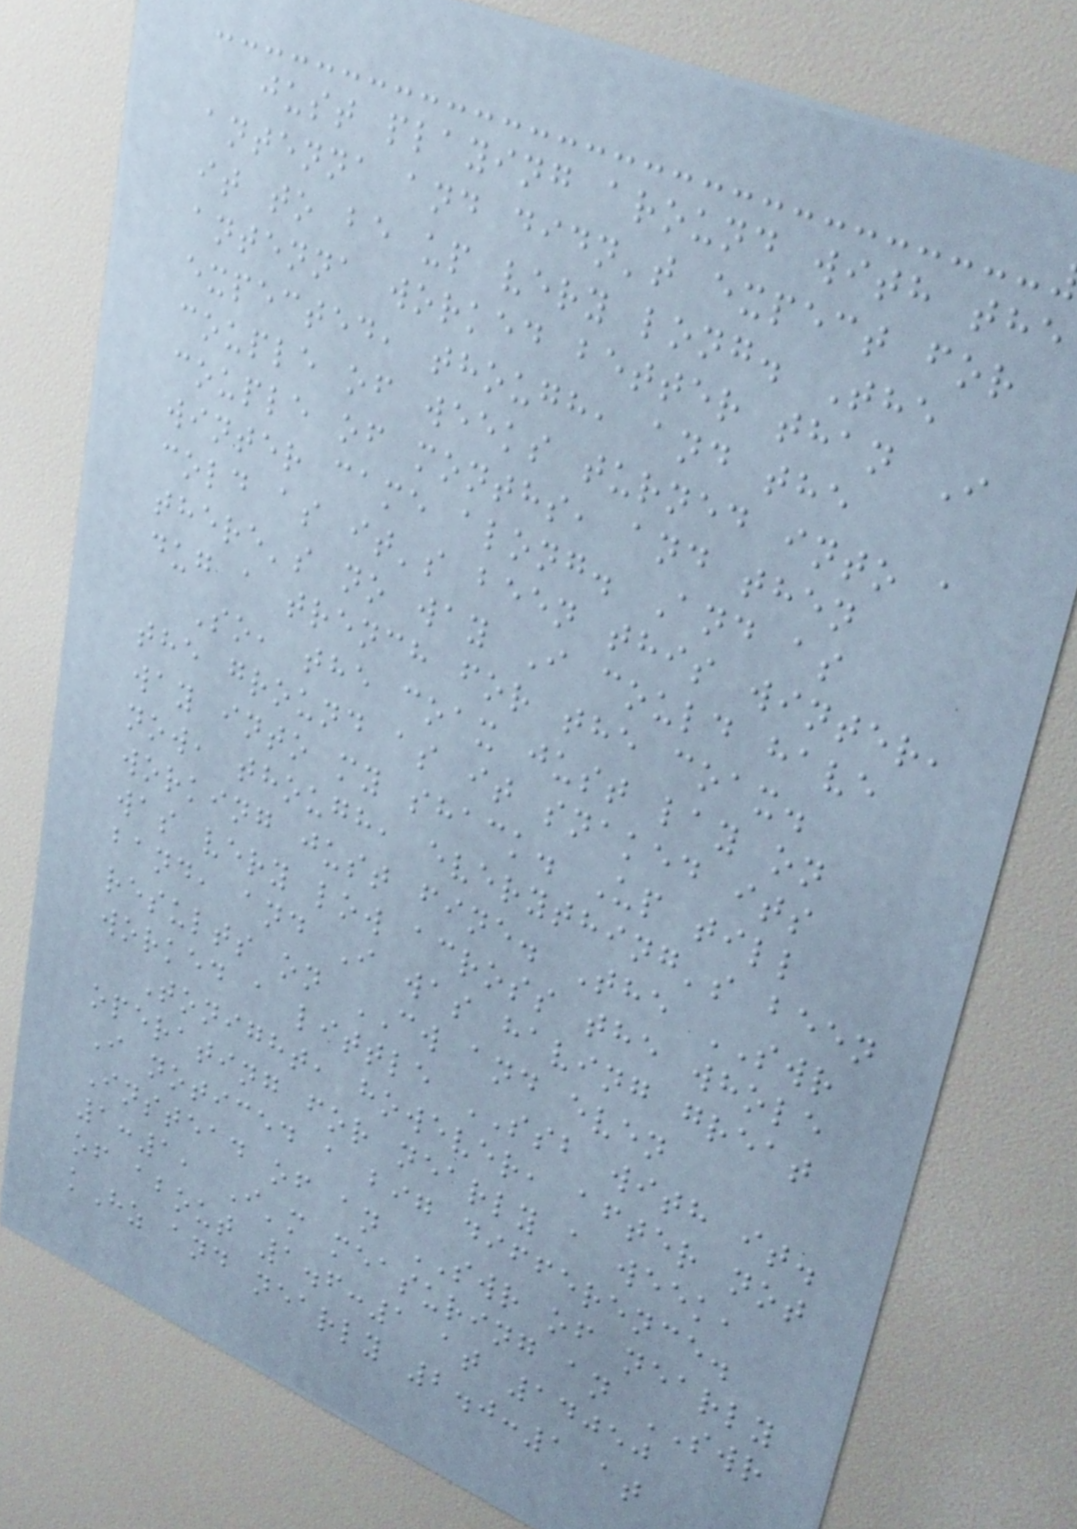just playing around with the
antenna and didn't expect for
it to be up very long. The
antenna worked better than I
expected, though, and the
couple of weeks turned into a
couple of months, and then
winter came along. And as
cold as it's been this winter,
there's no way I could have
dug a trench for the coax.
So, the coax just lay on
the ground as it snaked its
way into my shack. Up till
now, though, everything's been
working just fine. The SWR
was very low across the whole
band, and I was having great
results on CW and even
worked a little SSB with it.
Tonight, however, after not
operating for nearly a week,
I noticed a big difference.
Instead of an SWR of nearly
1:1, I'm measuring an SWR
of about 1.6:1 at 14050
kHz and nearly 2.0:1 at
